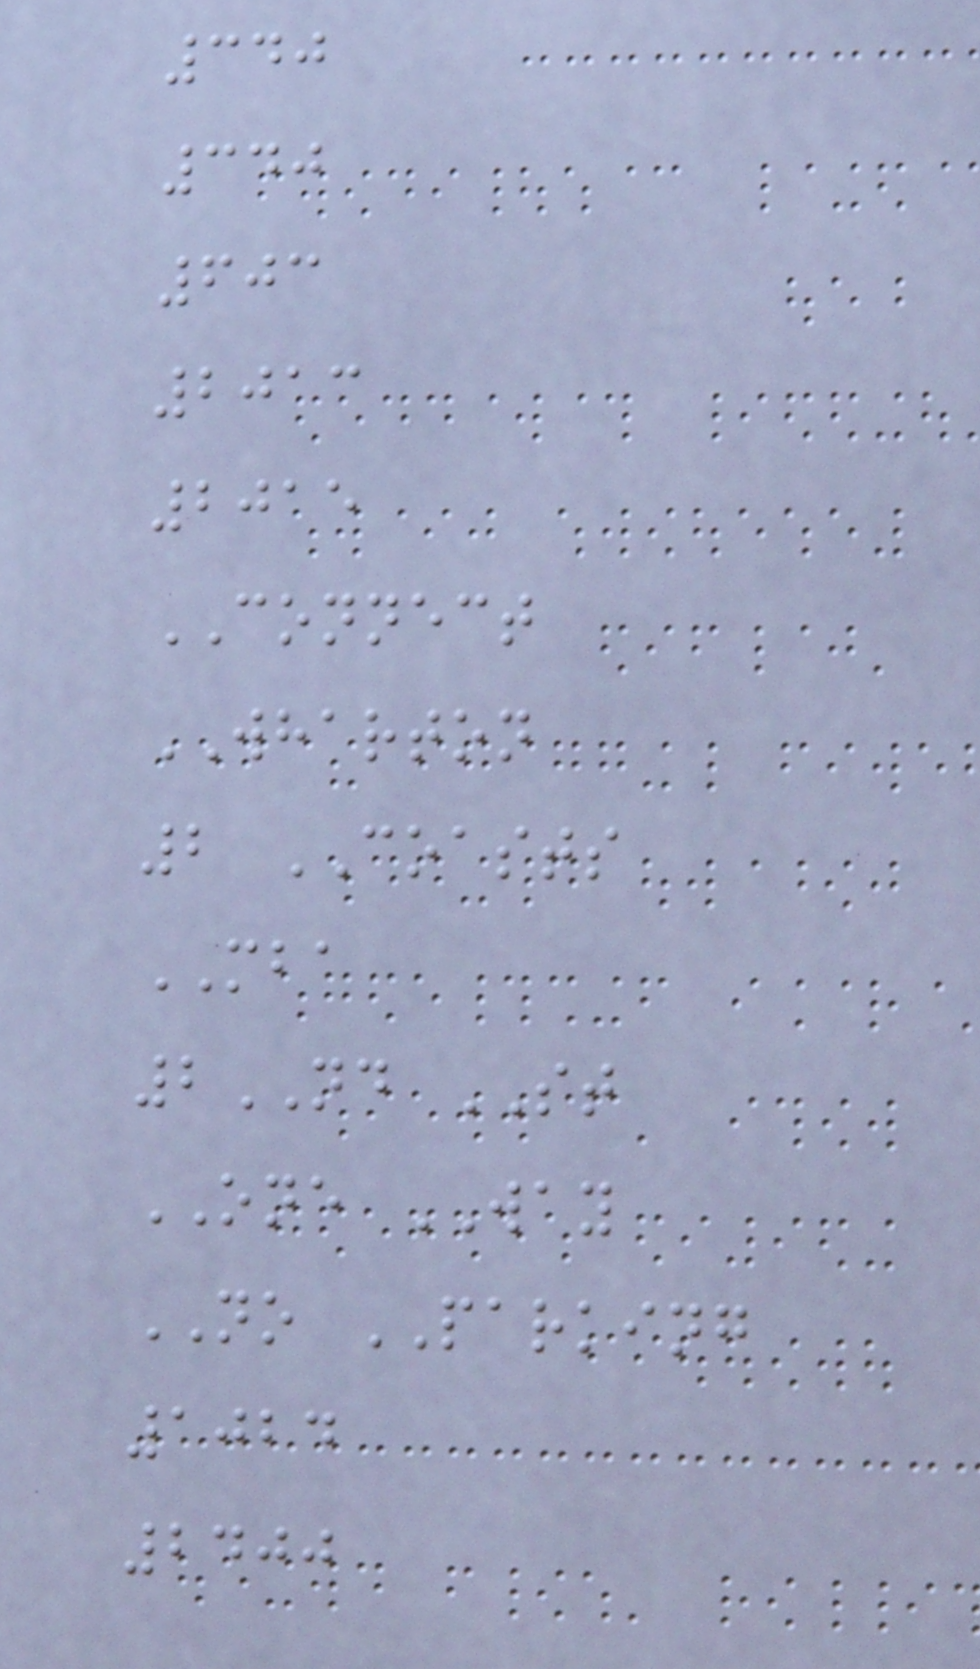340
340
603
2013
2015
CONNECT
WHARTON
2 COASTS
MBA
2ND ST
ONE WAY
NO PARKING
1024
2400
